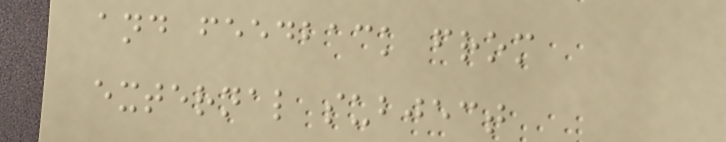and feedback from
external subject
